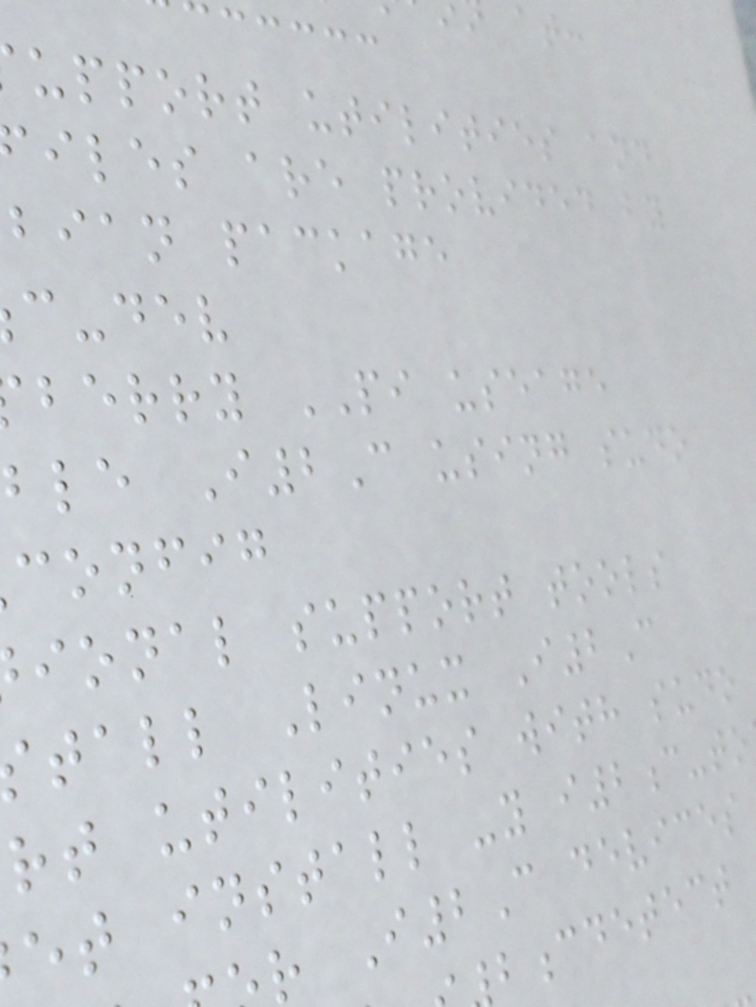upport utilities and
iles are provided by
bian package
c-dev
berry PI useage
ble I2C using sudo
config
ional support tools
tall Linux I2C
rt utilities with sudo
et install -y i2c-to
r I2C devices
cdetect
